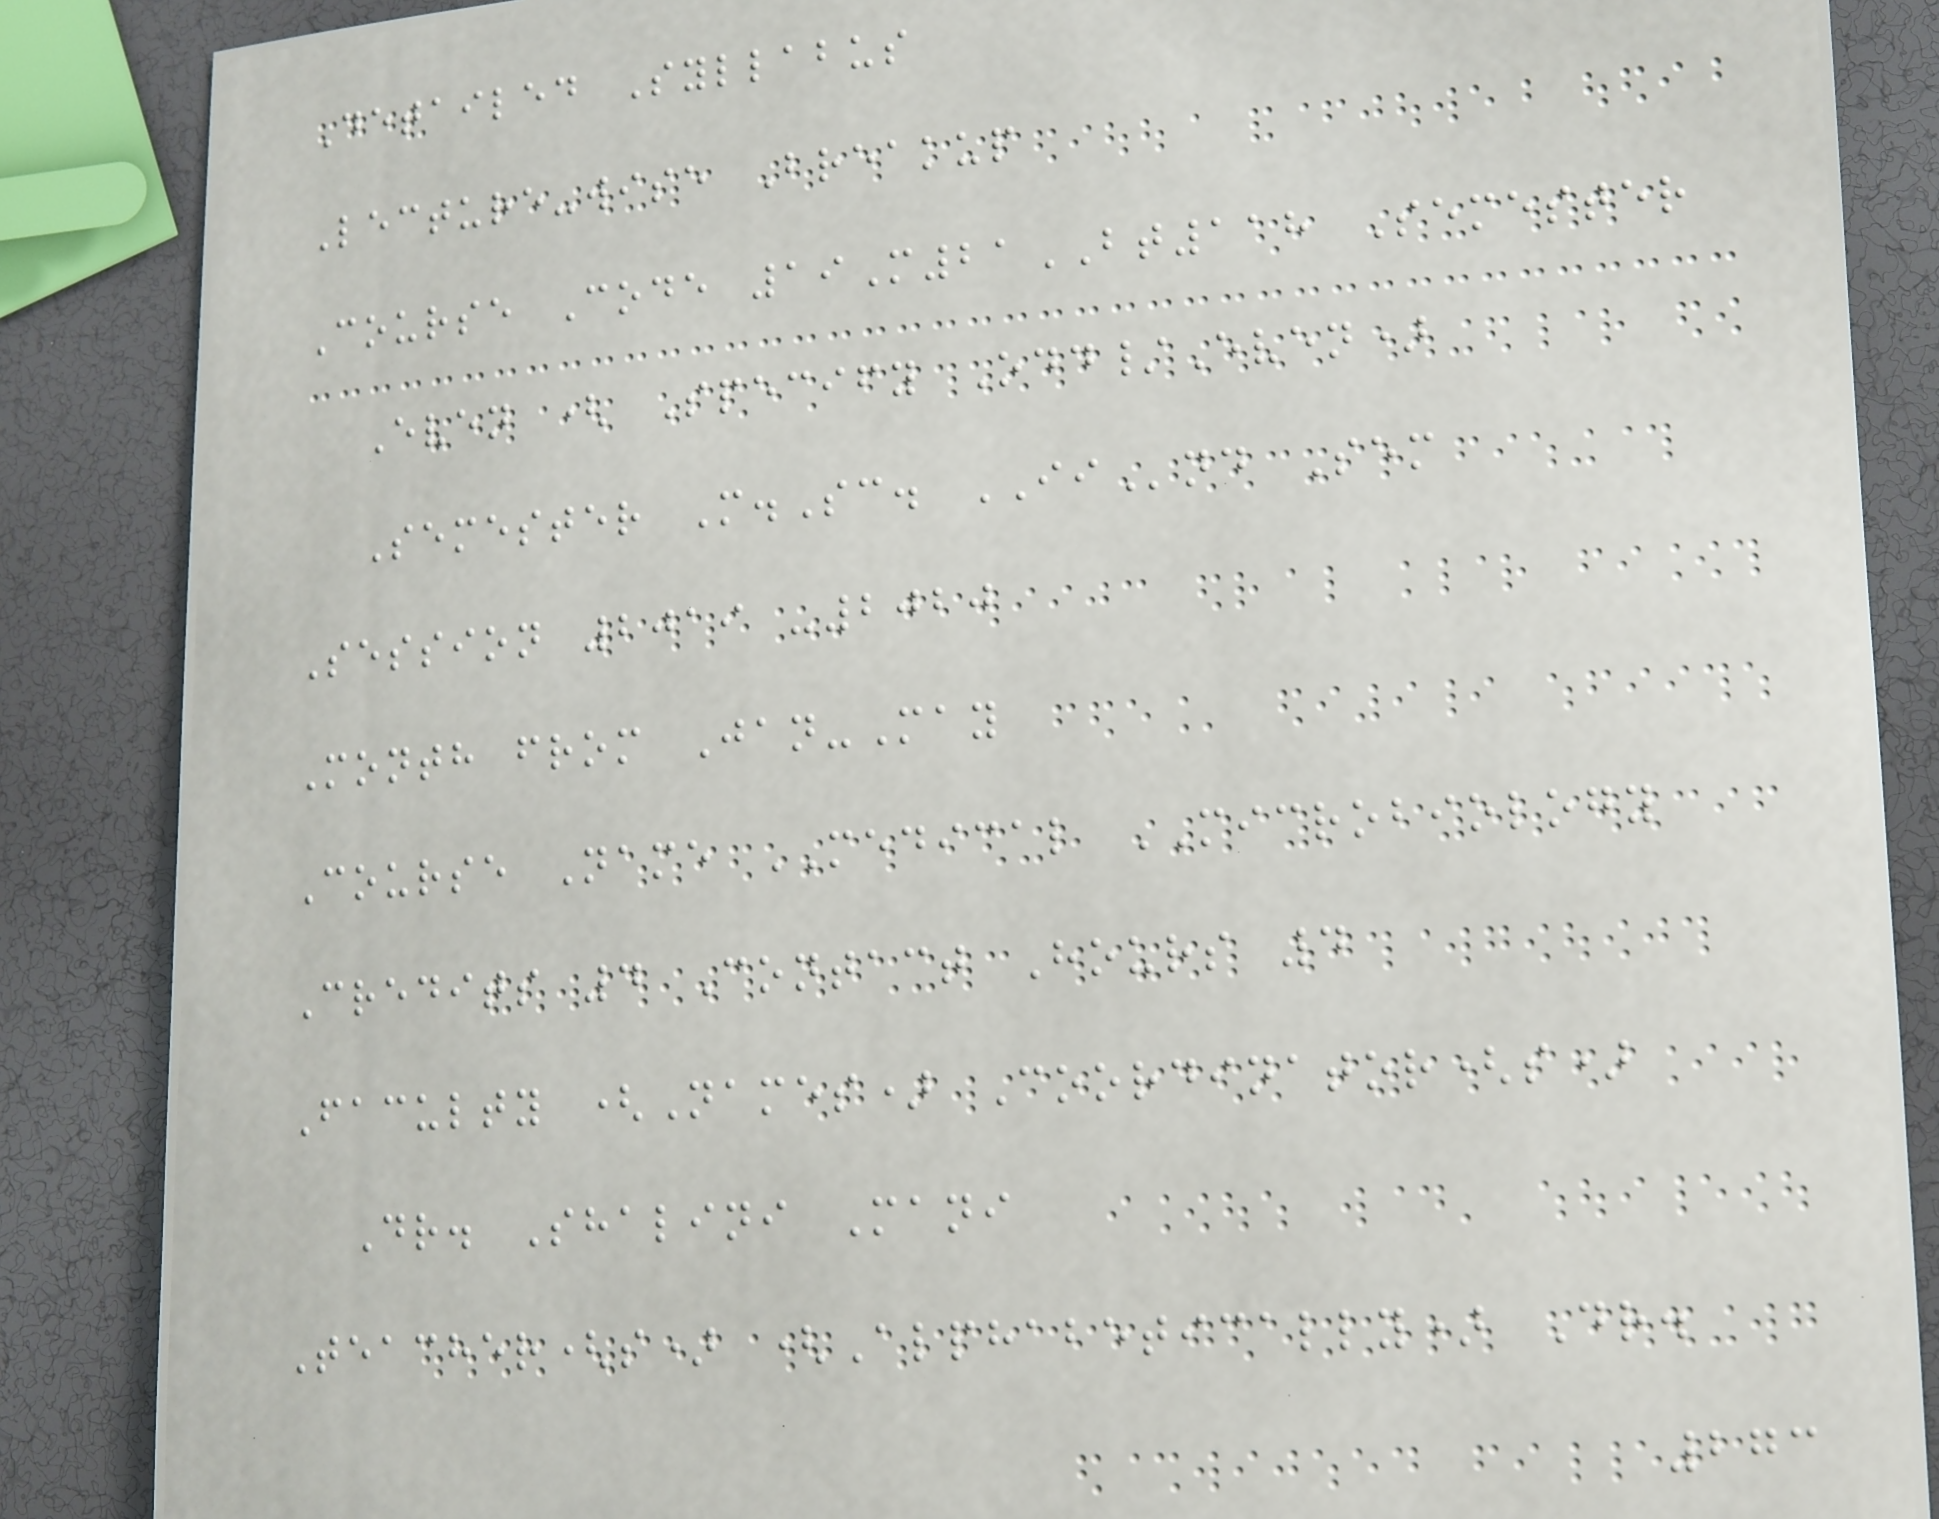Detailed Syllabus
Lecture-wise Breakup
Course Code 19M21BT118 Semester
Even ( Specify Odd/Even)
Semester M.Sc. IInd Sem
Session 2019 -2020
Month from Jan-May
Course Name MEDICAL MICROBIOLOGY
Credits 4 Contact Hours 4
Faculty (Names) Coordinator(s)
Dr. Shalini Mani
Teacher(s) (Alphabetically) Dr.
273
